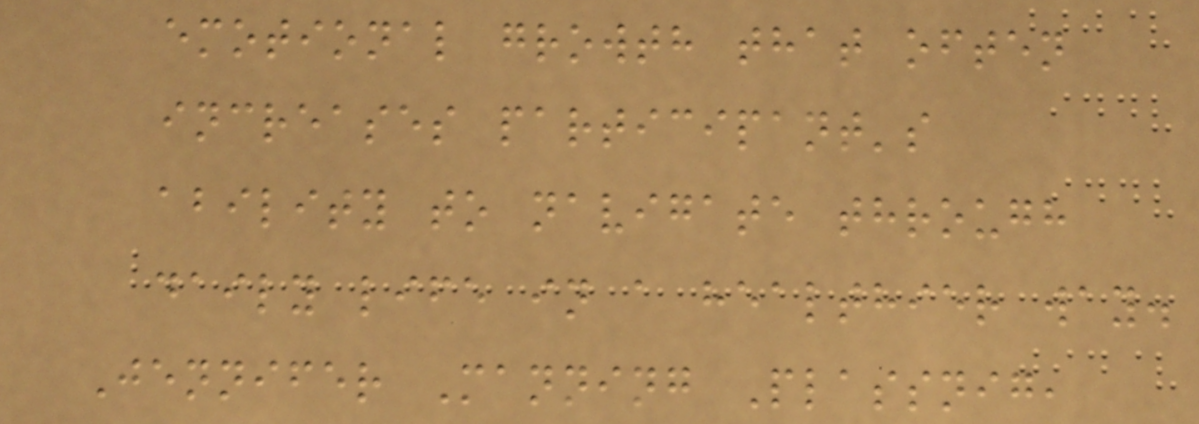emotional growth that often
increases participant's
ability to navigate through
daily life in a healthier way.
Jennifer Manning Plassnig,
